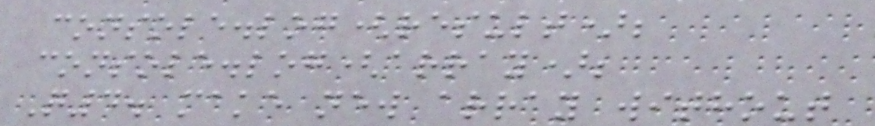console.log(result);
console.log(array);
Q4. make new array without
